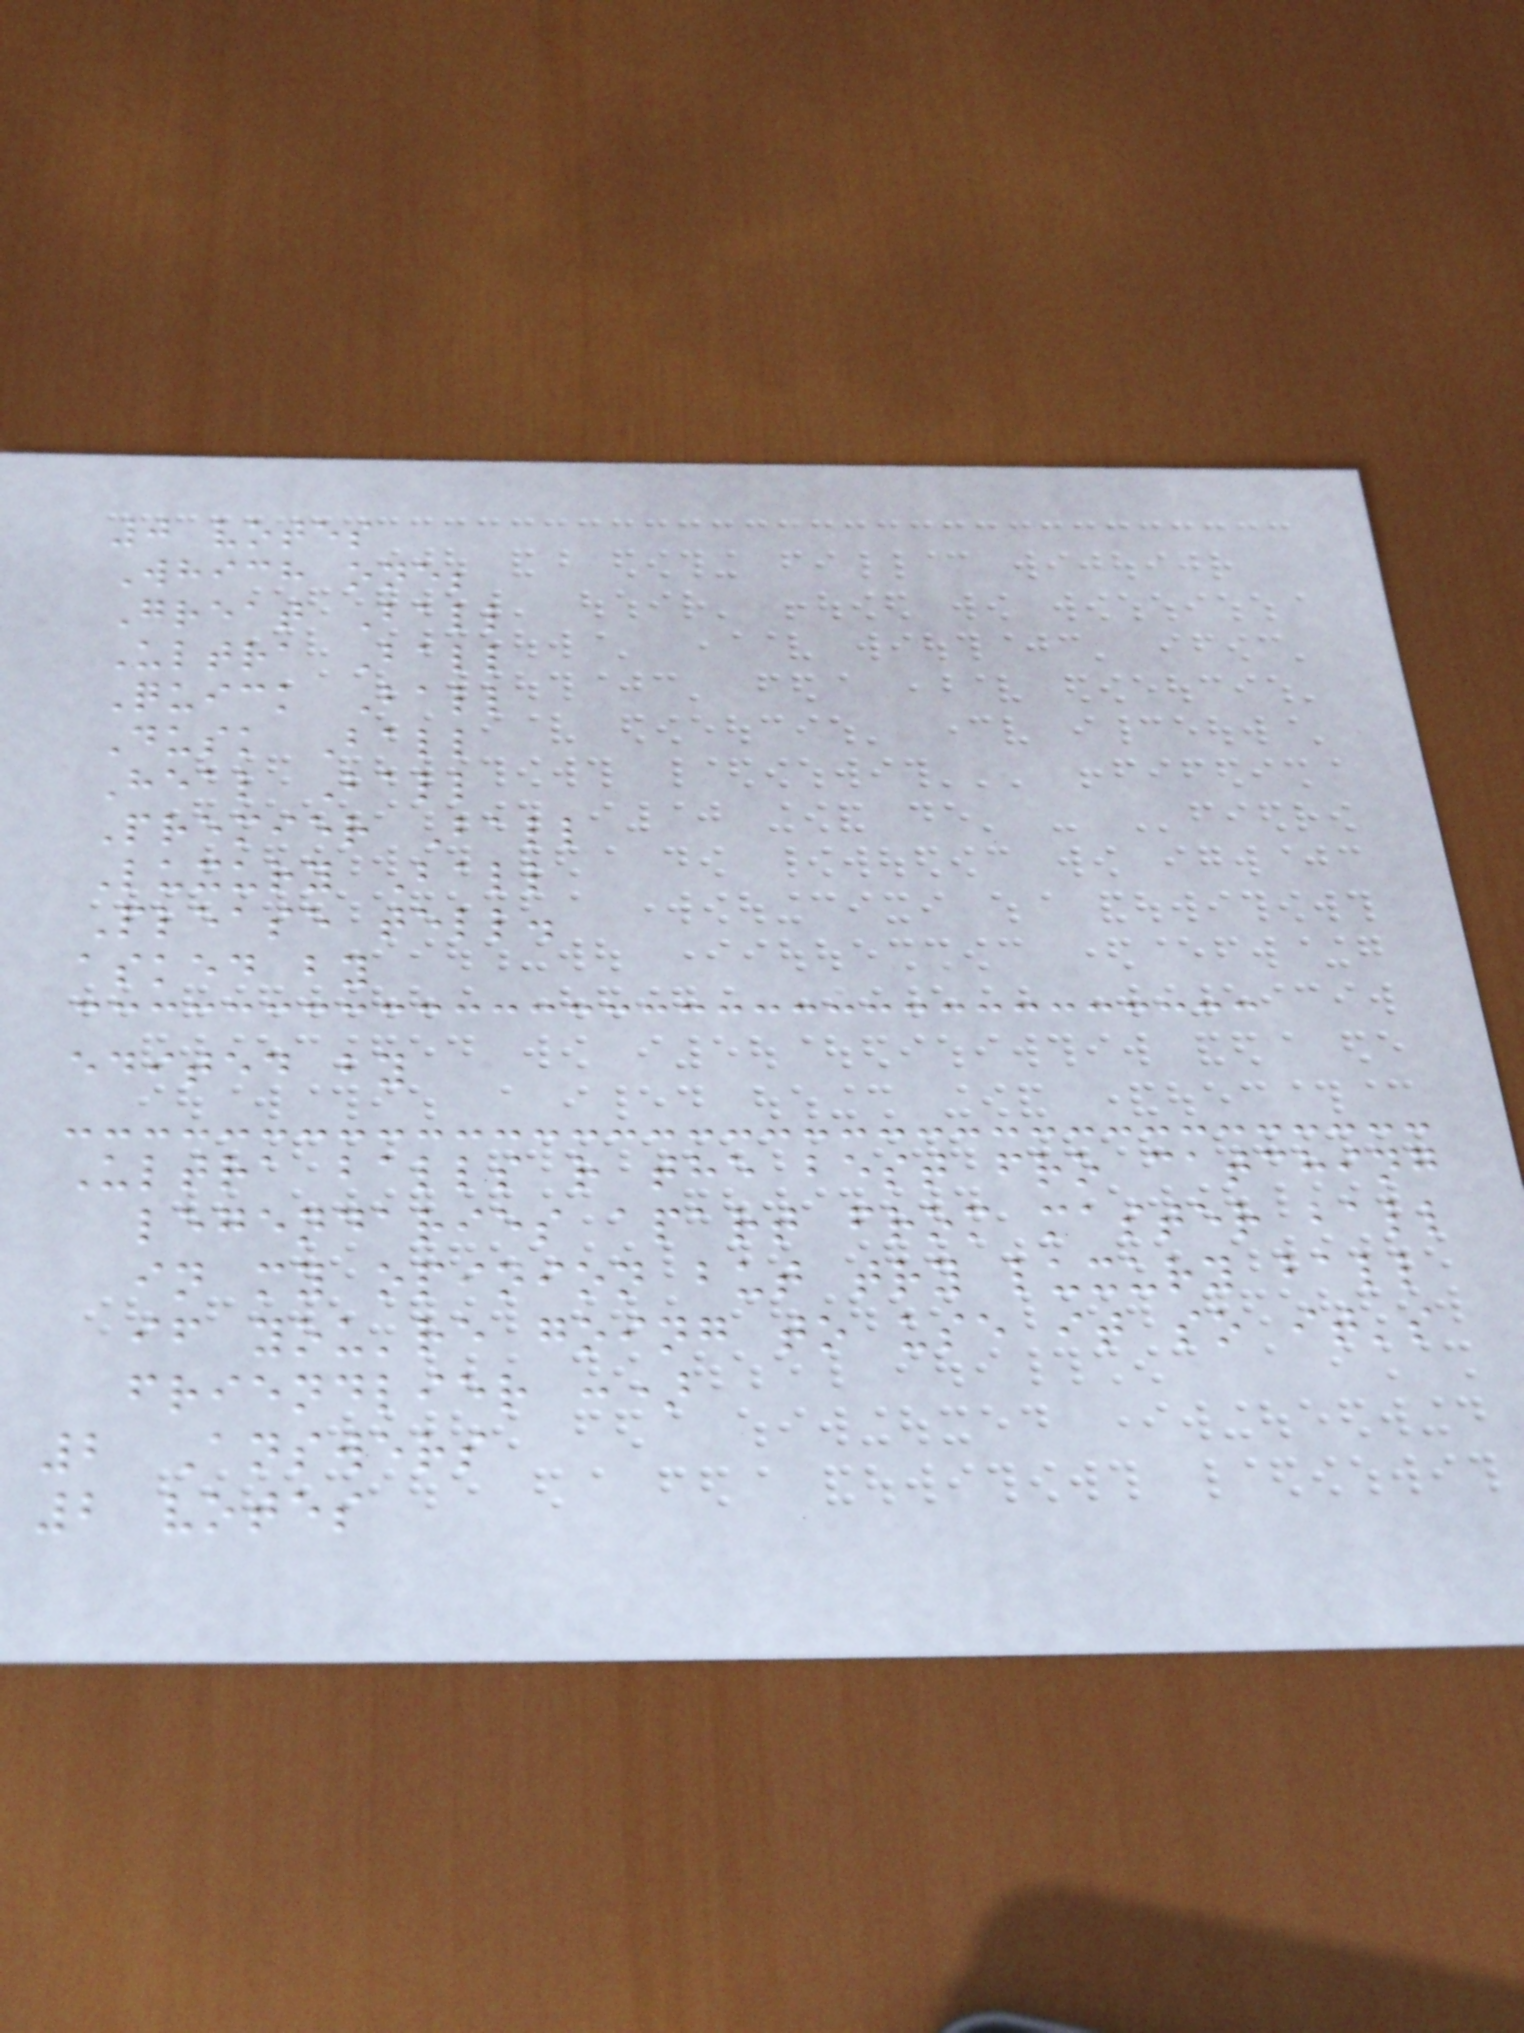0 votes
Which one;
Great Ball
Ultra Ball
Quick Ball
Dusk Ball
Heal Ball
Premier Ball
Luxury Ball
Please tell.
asked by
edited by
Ultra balls r the best fro catching
legendaries apart from master ball
in my opinion but try luxury ball
if you're going to use it so it's
friendlier :)
2 Answers
2 votes
